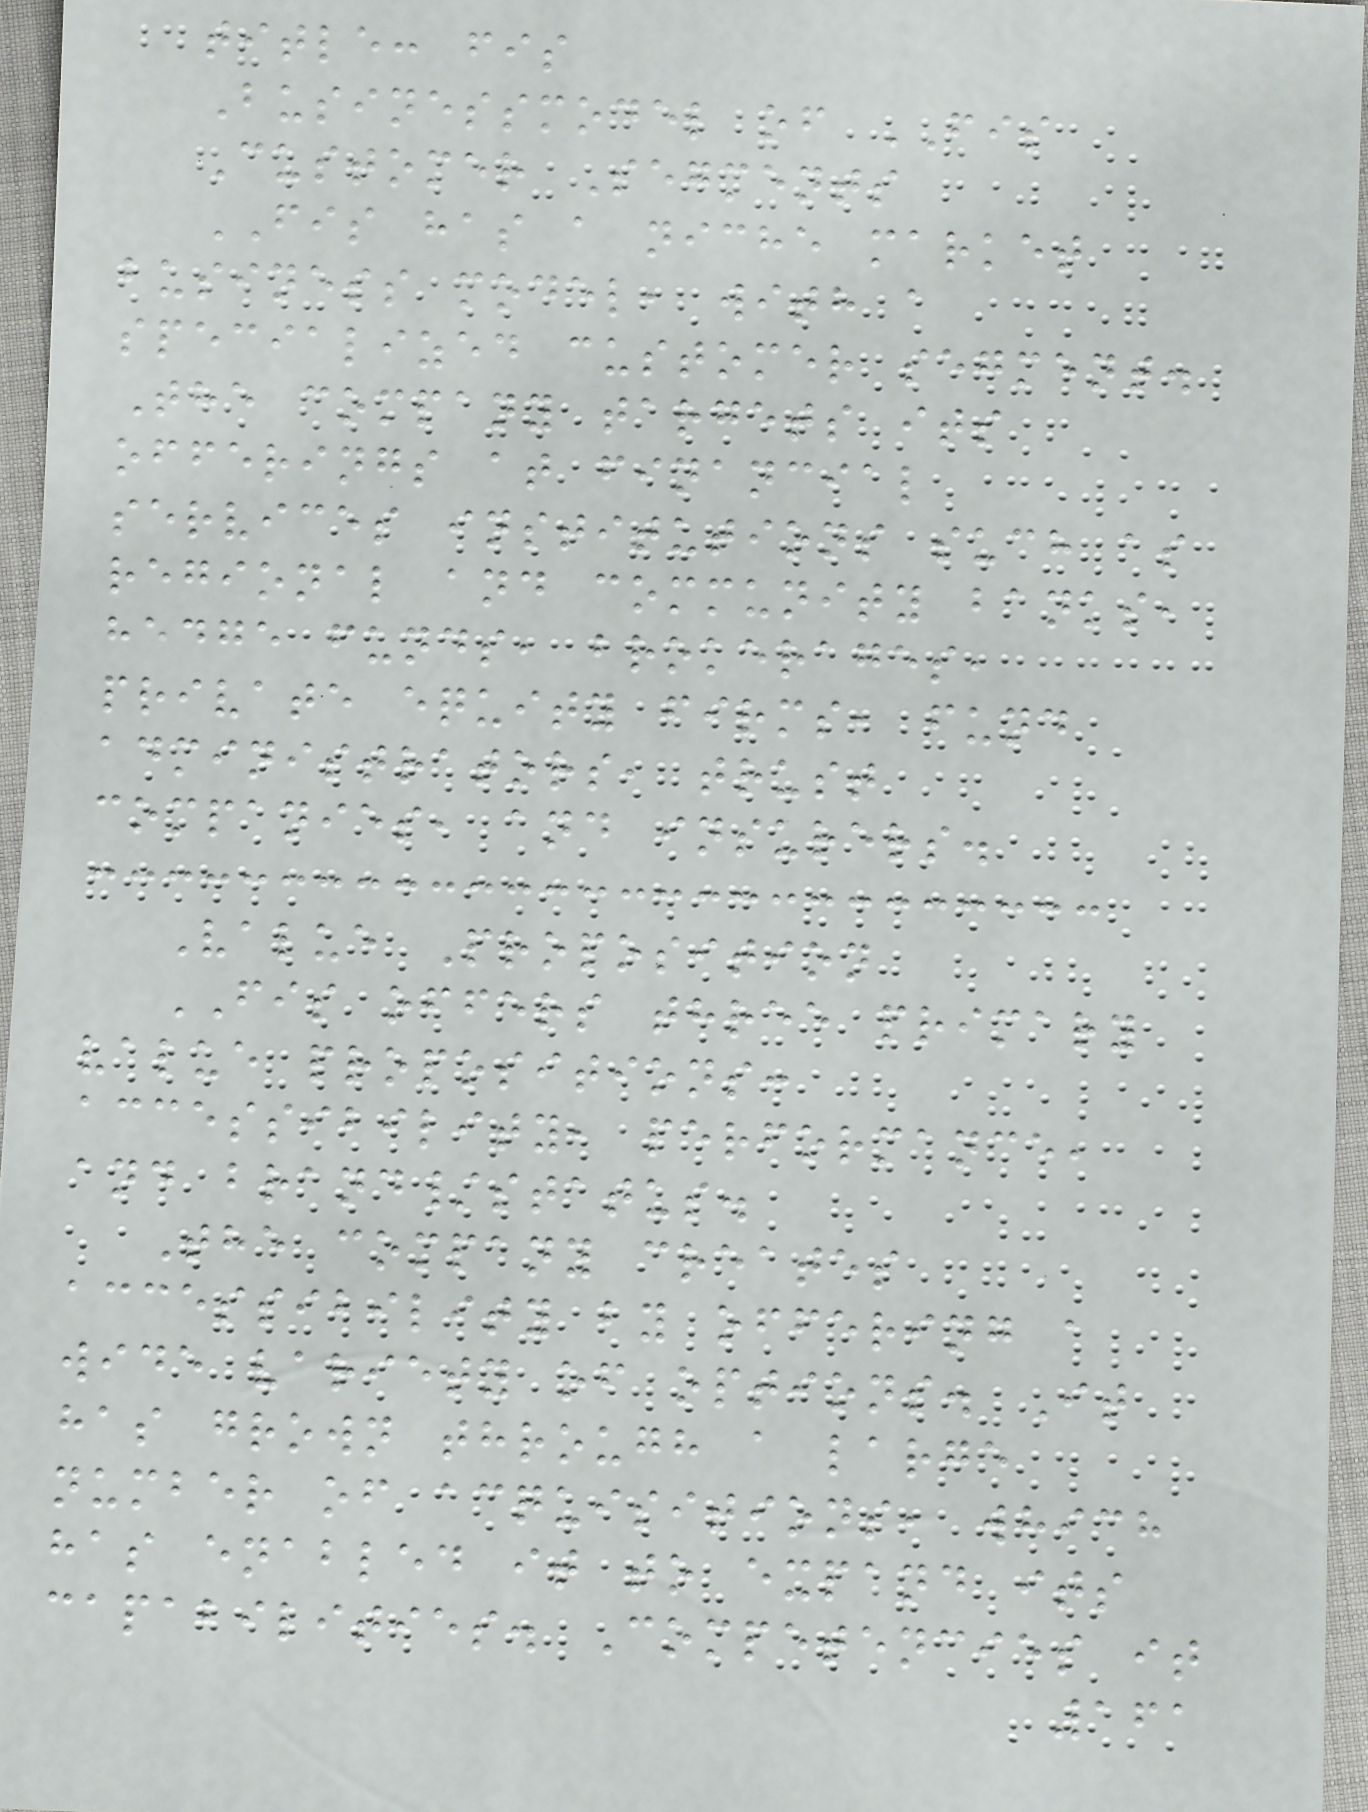title: fis
Businessmodel of FIS
Customer Segments
FIS has a niche market
business model, with a
specialized customer segment.
The company targets its
offerings at financial
services institutions such as
regional and community banks,
hedge funds, brokerages,
private equity firms, fund
administrators, trust
companies, and insurers.
Value Proposition
FIS offers three primary
value propositions:
accessibility, performance,
and brand/status.
The company creates
accessibility by offering a
wide variety of options. It
has grown through a large
number of acquisitions, which
has enabled it to expand its
capabilities. Competencies it
161
